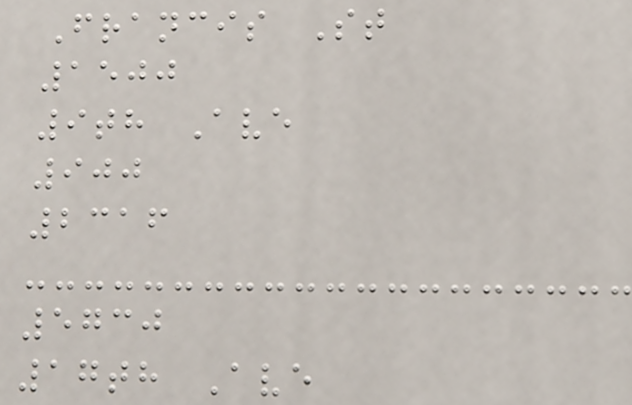Francis St
1500
9th Ave
900
2316
5730
17th Ave
